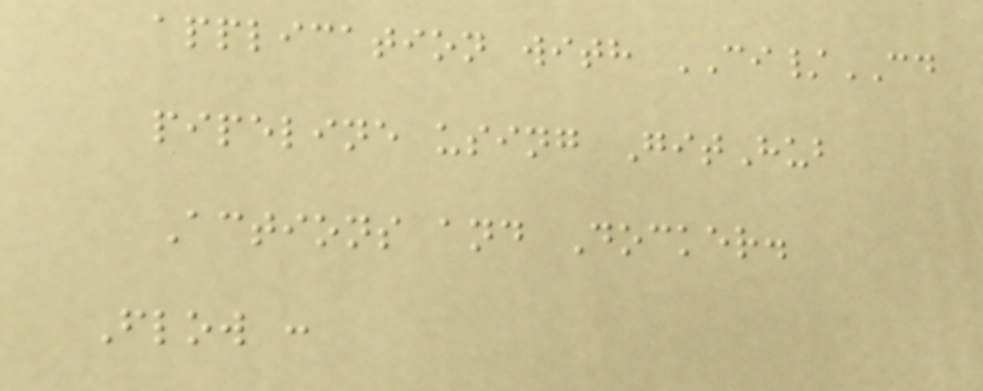application with CI/CD
pipeline using GitHub
Actions and Docker.
Flow :
